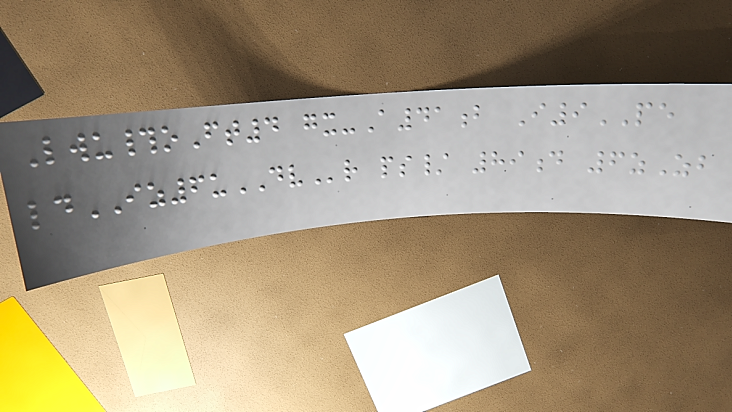Lwu#oFt4 gx-A41b I9PE
ldIZ6uDVr ps/ 89d 6zZb
